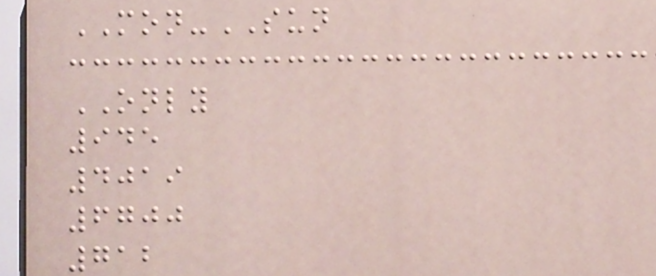MON-SUN
ONLY
945
4019
6700
712
